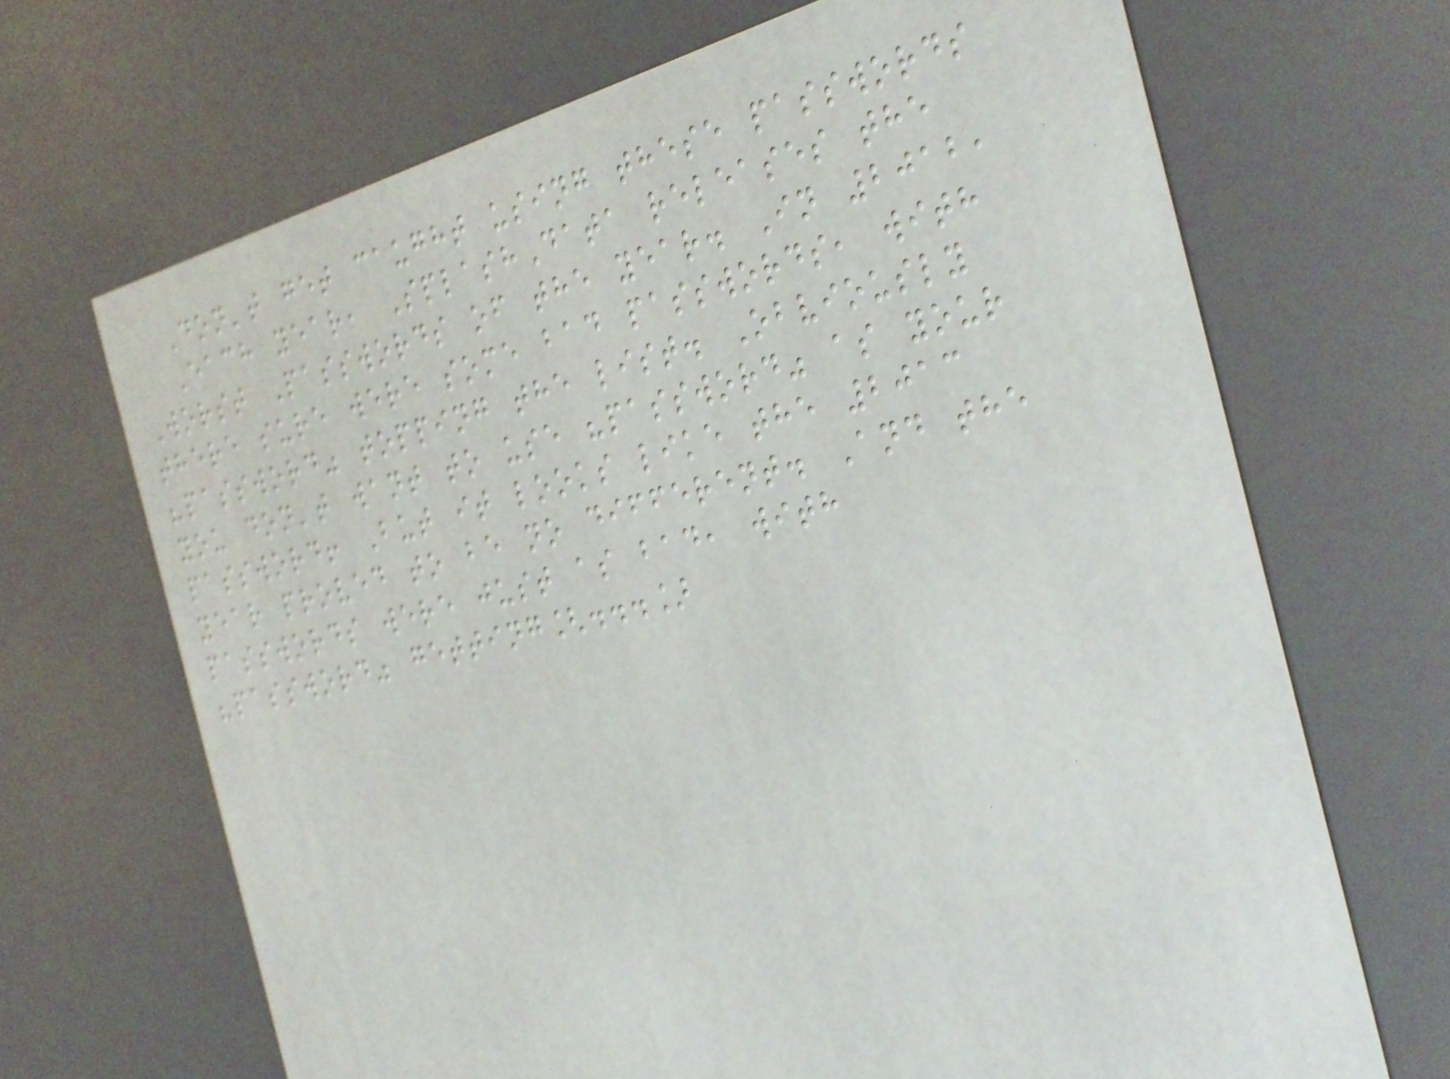Don't get caught using these passwords
Each year, SplashData releases the
Worst Passwords of the year. In 2012,
there sure were some bad passwords, with
"password" topping the list. Obviously
you don't want to use "password" as your
password! But it looks like the 2013
year proved to be no different. And the
passwords were just as bad, with
"password" getting[...]
